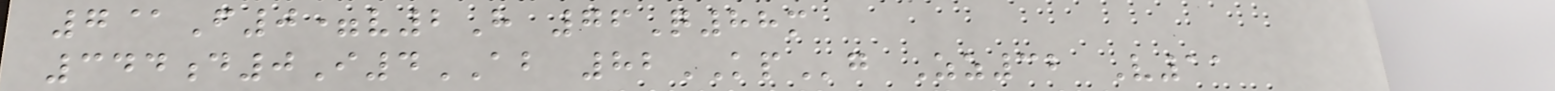7@F0=v2H 76Q88m
344d0I4AB 82KPg Zz32 V11
